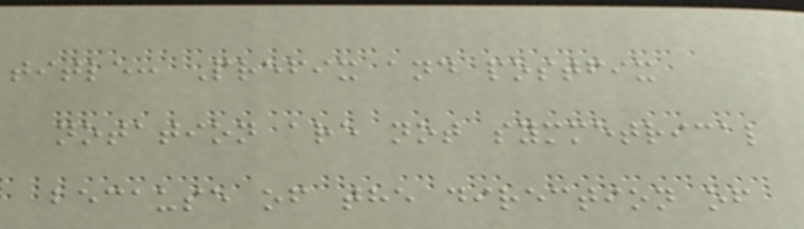title: Prefix and postfix
notation are not symmetrical
because of the direction of
